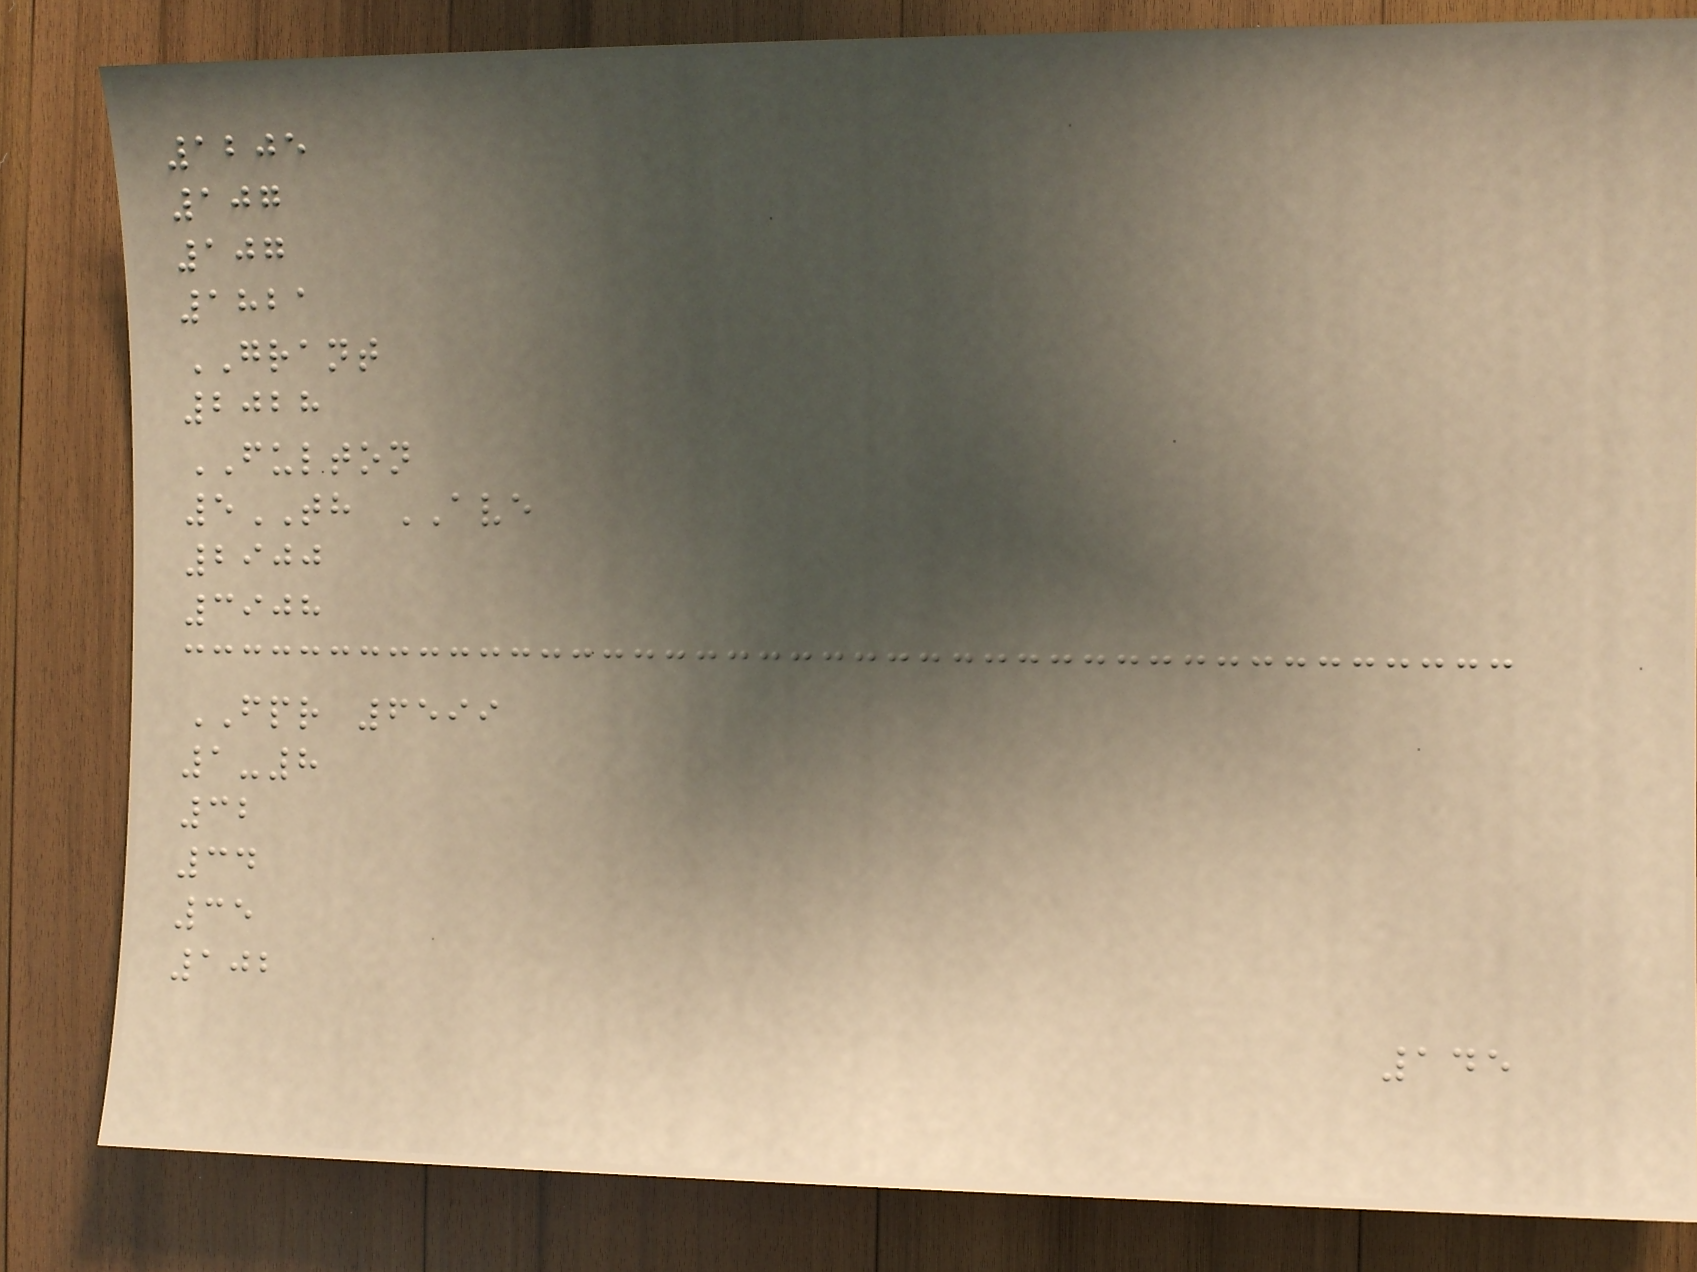1205
107
107
1821
GRANT
2028
FULTON
5TH AVE
2900
3908
FPR 6599
1-8
32
34
35
102
145
